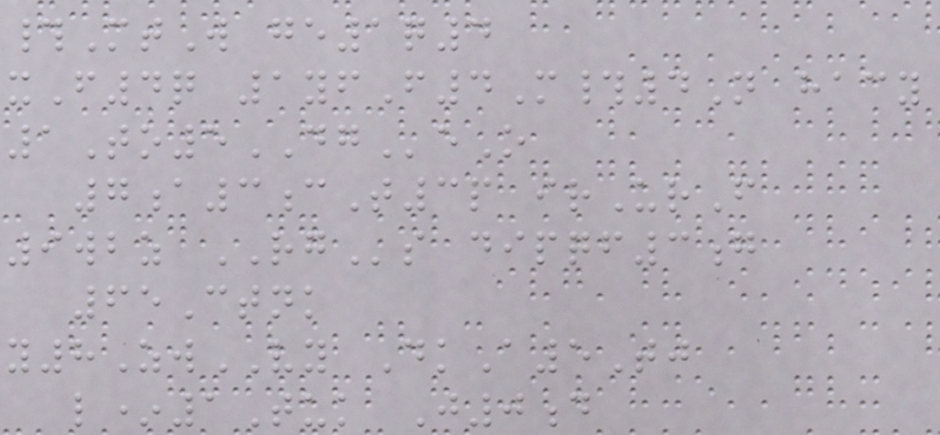#MtW ge1q4
xF4q 1yfF4M#4N hacy
1To5DGeO
7a3cT3p irUrF
9wbz RGs dipqf3g
65Ctnk
y8ZwVY DkA5Tj
l*1Tuk J0d
